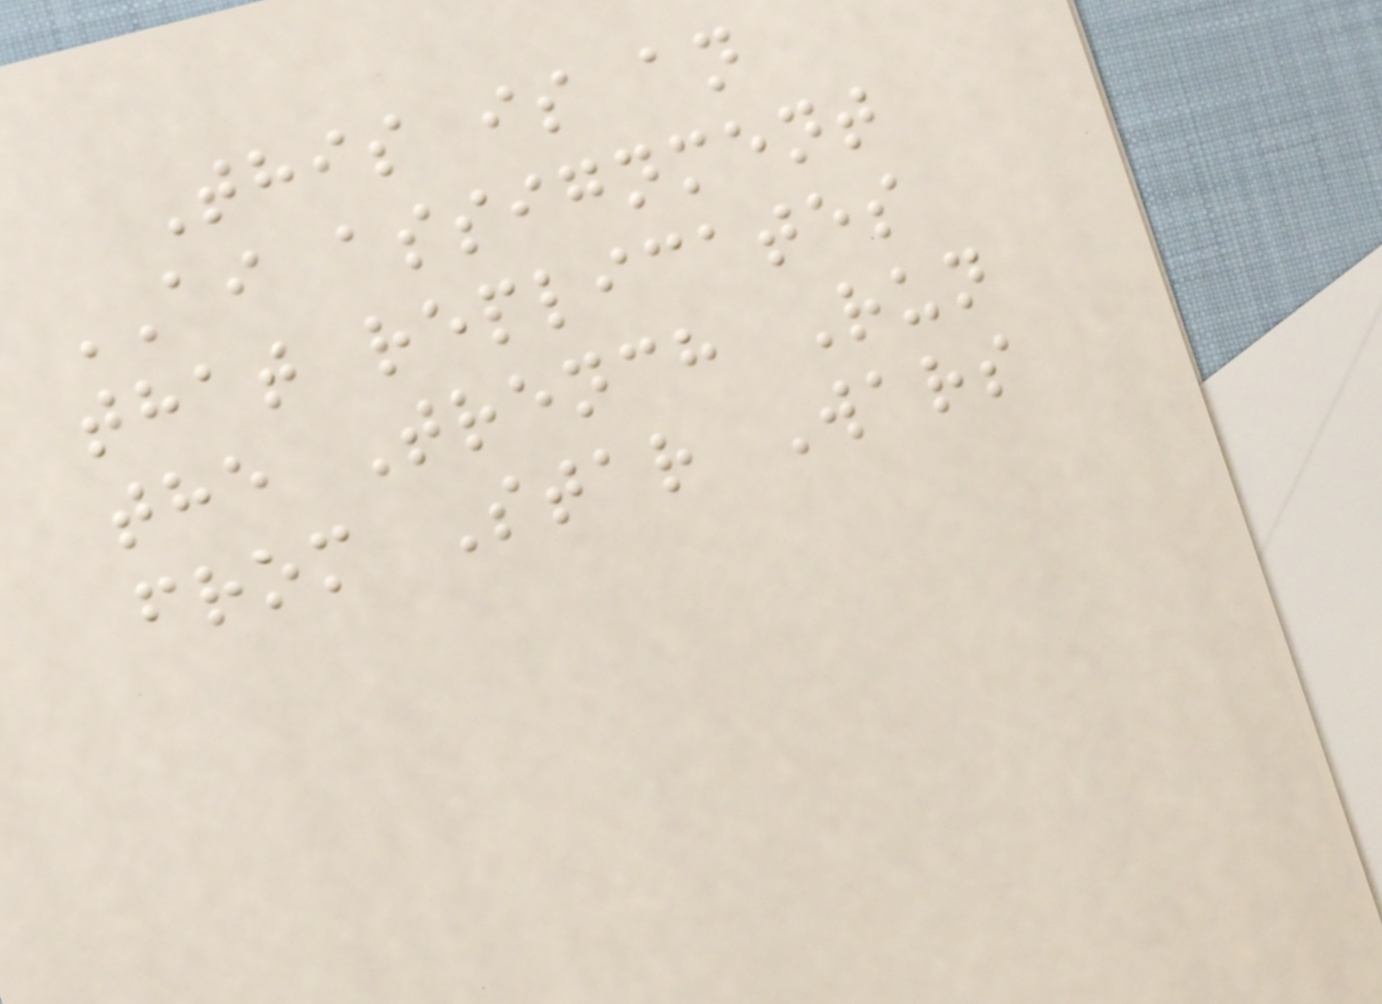This is an
AI assignment
that replicates
the Trench Run
from Star Wars
